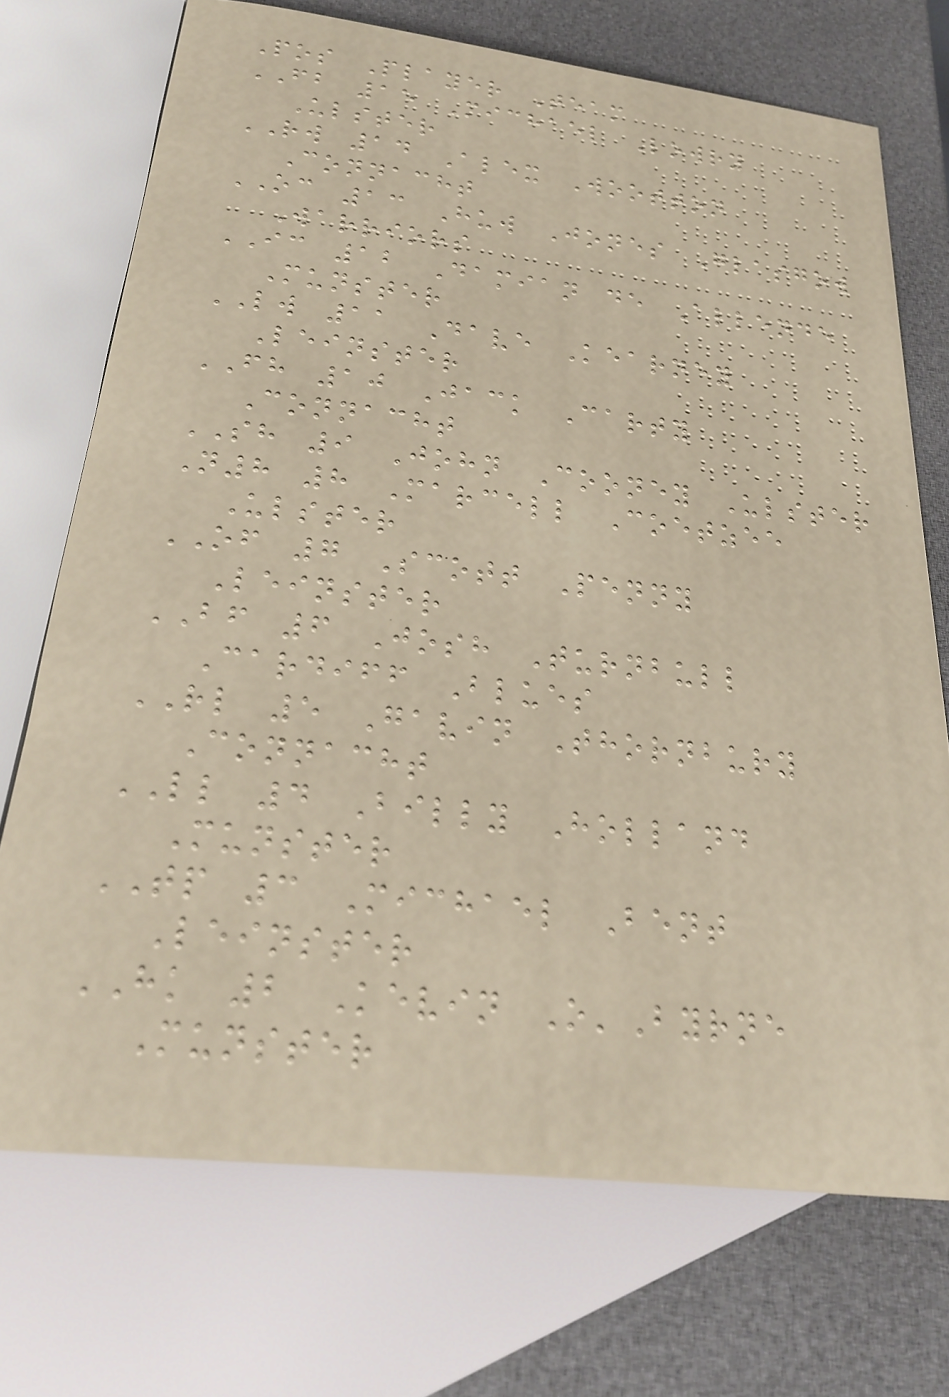Pos Player Team
FB 15 Michael Lowry
Ulster
RW 14 Alex Wootton
Connacht
OC 13 Huw Jones Glasgow
Warriors
IC 12 Damian de Allende
Munster
LW 11 Dave Kearney
Leinster
FH 10 Jack Carty
Connacht
SH 9 John Cooney Ulster
N8 8 Marcell Coetzee
Ulster
OF 7 Scott Penny
Leinster
BF 6 Josh Turnbull
Cardiff Blues
RL 5 Gavin Thornbury
Connacht
LL 4 Billy Holland
Munster
TP 3 Michael Bent
Leinster
HK 2 Kevin O'Byrne
Munster
